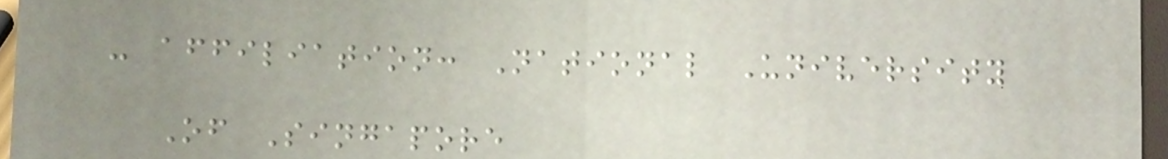- affiliation: National University
Of Singapore
